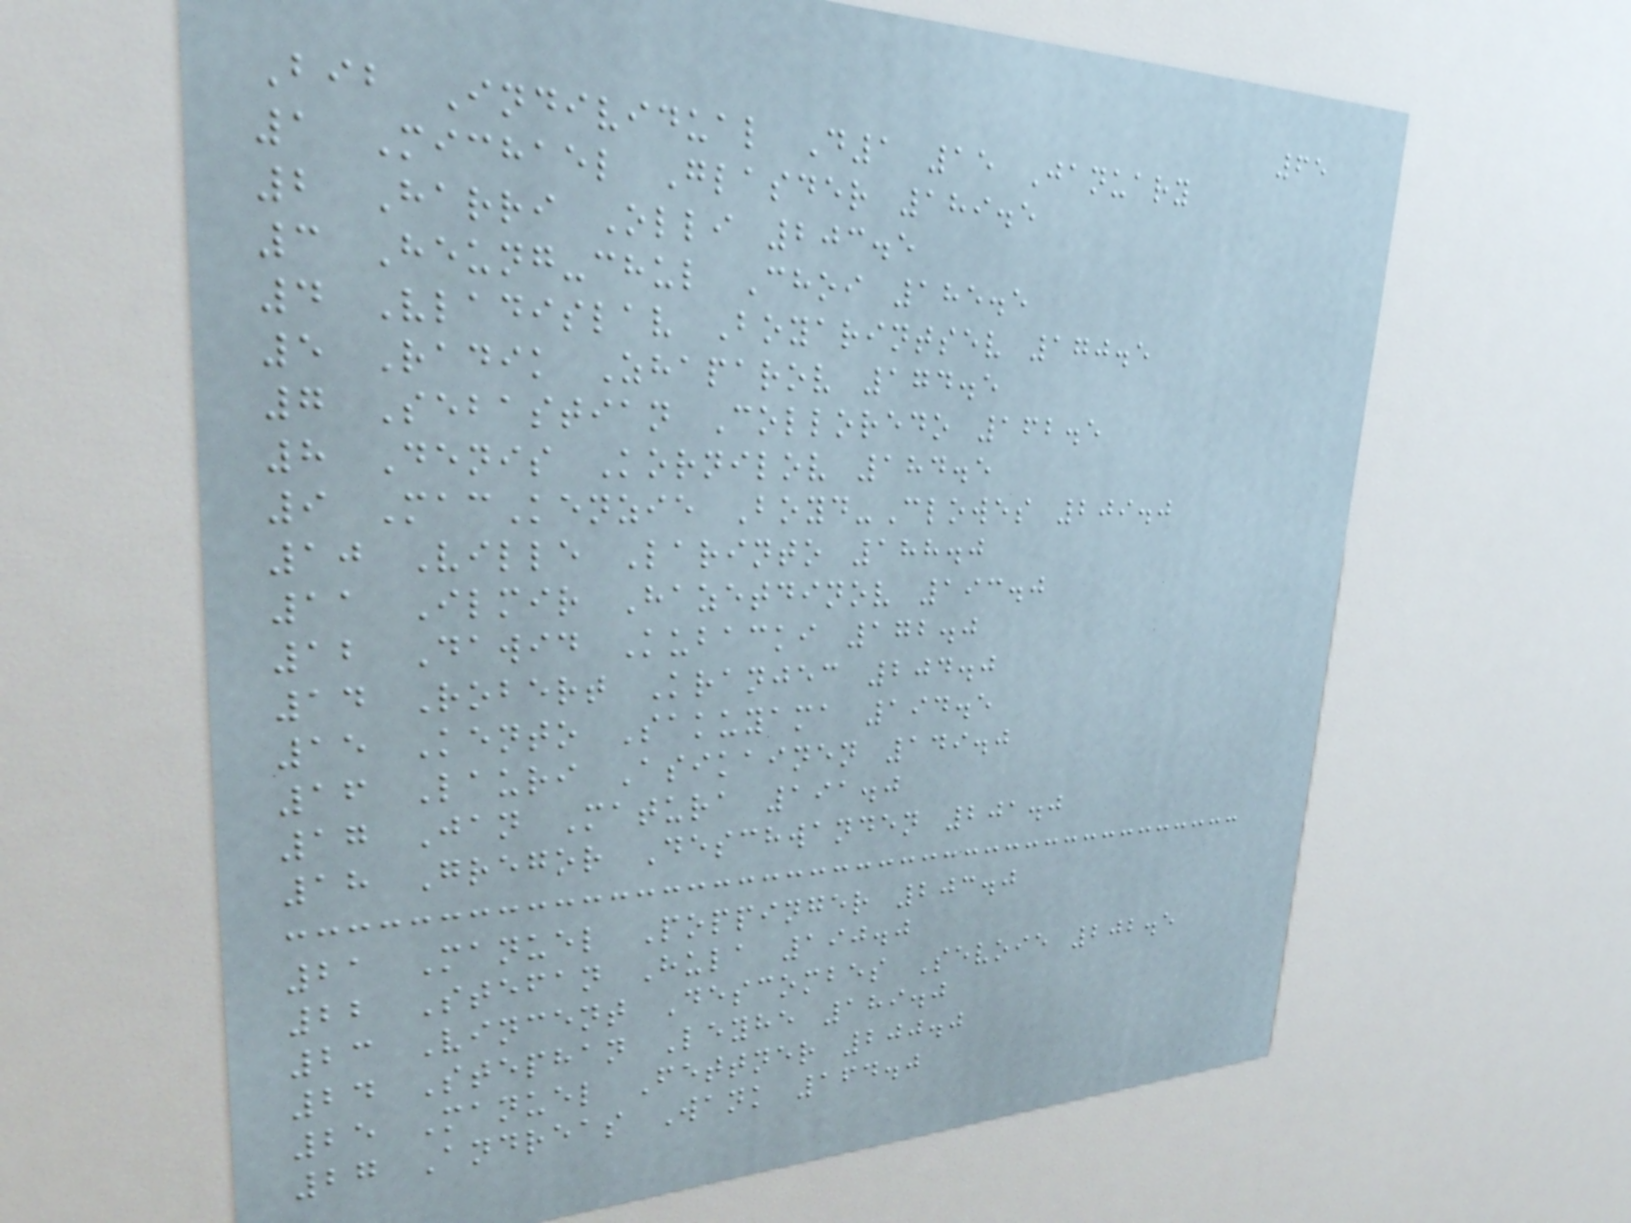65
Bib Individual D1 15 January
1 Michael Glasder 189.5
2 Harri Olli 203.5
3 Heung-chul Choi 185.5
4 Vladislav Boyarintsev 170.5
5 Radik Zhaparov 174.5
7 Sebastian Colloredo 162.5
8 Denis Kornilov 184.5
9 MacKenzie Boyd-Clowes 209.0
10 Ville Larinto 188.0
11 Ilmir Hazetdinov 193.0
12 Dawid Kubacki 172.0
14 Robert Kranjec 204.0
15 Kento Sakuyama 194.5
16 Lauri Asikainen 149.0
17 Jan Matura 191.0
18 Gregor Deschwanden 201.0
21 Manuel Poppinger 203.0
22 Stefan Hula 190.0
23 Vincent Descombes Sevoie 202.5
24 Stephan Leyhe 189.0
25 Manuel Fettner 200.0
27 Andreas Wank 164.0
